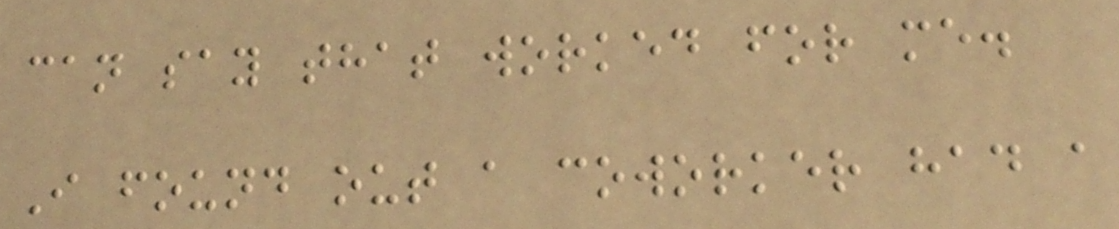can say that worked for me.
I found out a coworker had a
